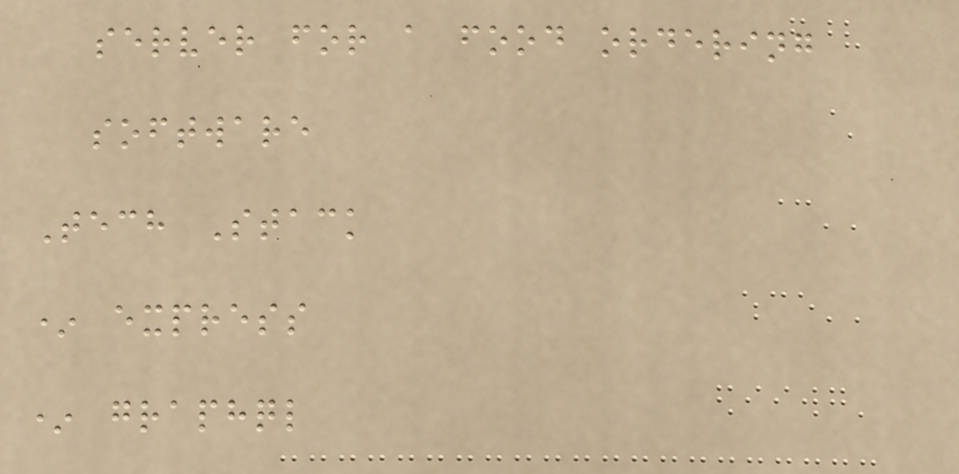server for a food ordering
software
Tech Stack
* express
* graphql
